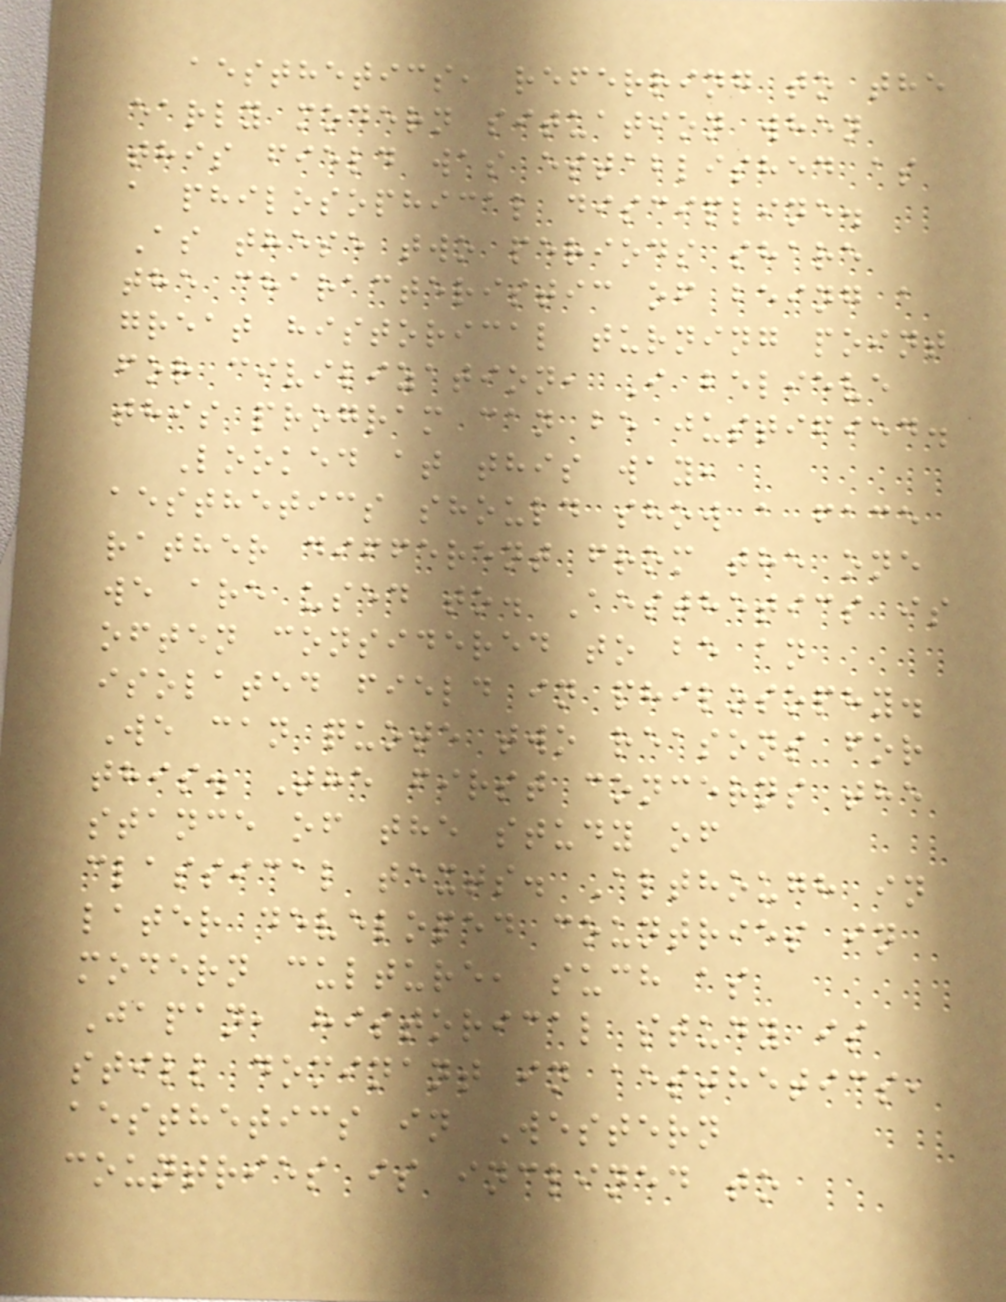aesthetics, referring to the
early modern situation when
this field was established as
a philosophical discipline.
As these two periods share
the characteristic of being a
great historical turning point
for civilization, I believe
this program can be justified.
Looked at this way,
aesthetics should show a face
rather different from the one
we are used to. Aesthetics is
often considered to be an
isolated field in philosophy.
We can quote two reasons for
this. The first concerns the
stance of the study of
classical texts. Although in
later developed countries in
modern culture, such as
Japan, historical study is
still dominant in aesthetics,
aesthetics in Western
countries is inclined to
